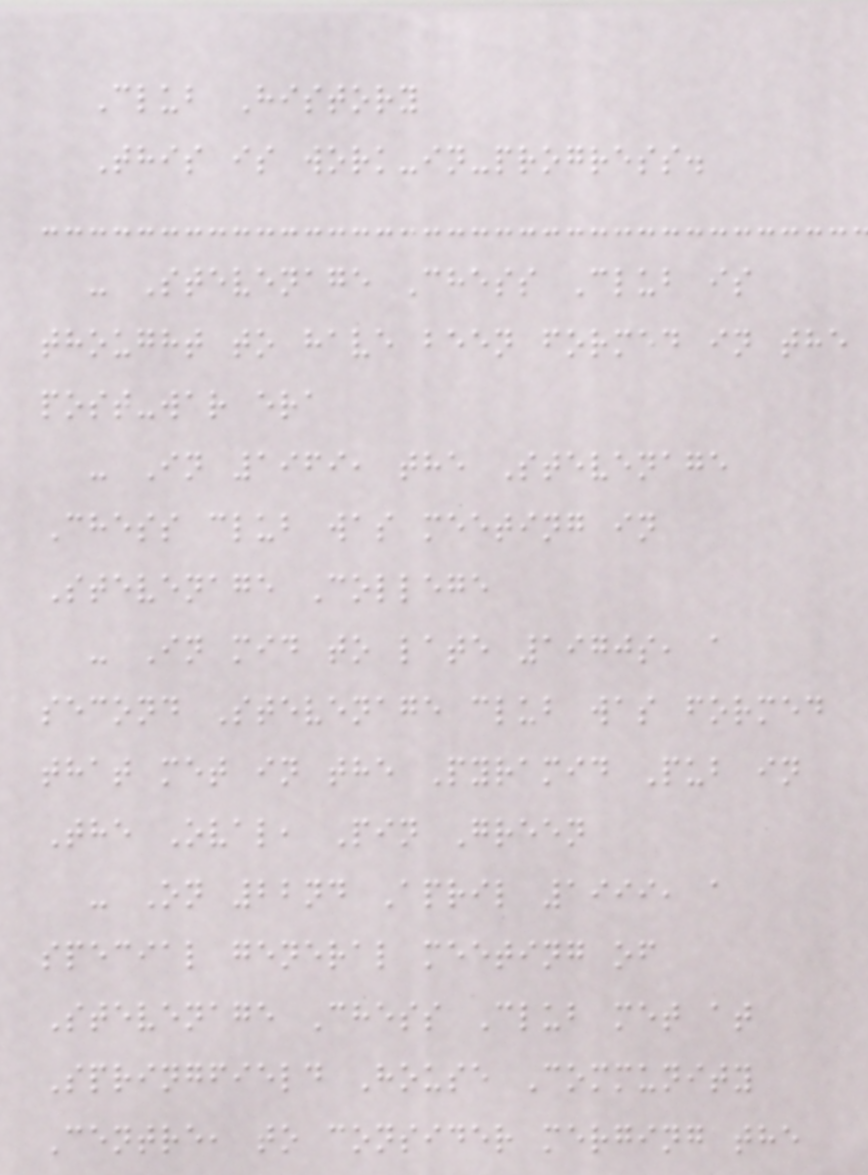Club History
This is work-in-progress.
- Stevenage Chess Club is
thought to have been formed in the
post-war era
- In 1969, the Stevenage
Chess club was meeting in
Stevenage College
- In mid to late 1970s, a
second Stevenage club was formed
that met in the Pyramid Pub in
The Oval, Pin Green
- On 22nd April 1999, a
special general meeting of
Stevenage Chess Club met at
Springfield House Community
Centre, to consider merging the
